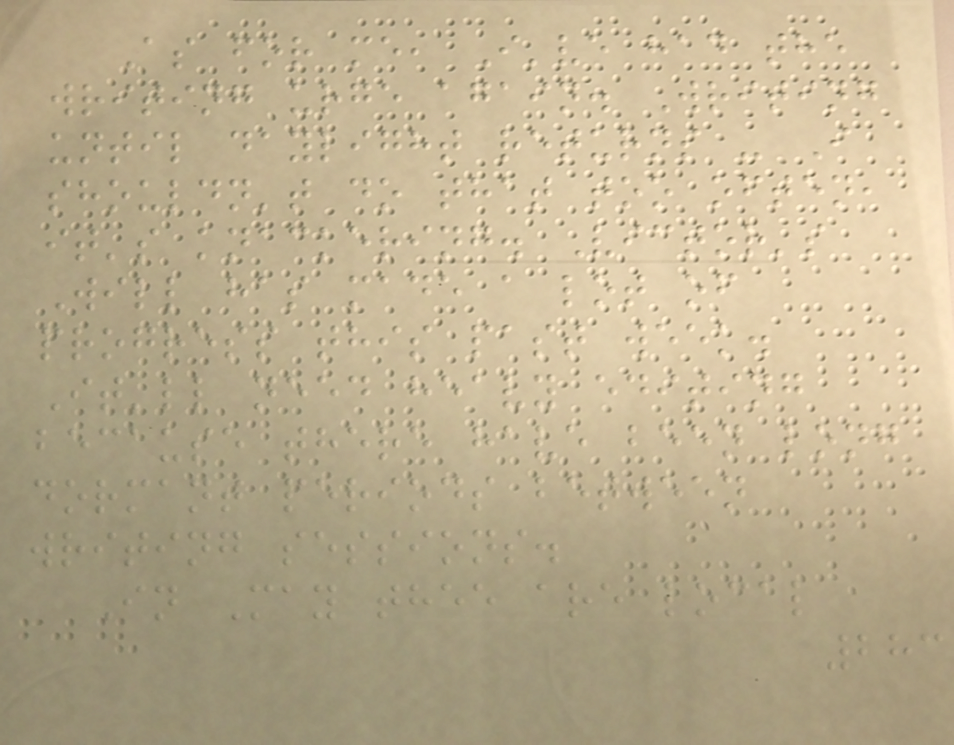As for me, I've had the
writing urge again. Writing
until daylight returns - I
shouldn't do that too often,
it's knackering. Victor's
Will has made a lot of
progress this past week.
It'll need heavy editing
because there have been long
dormant periods between
writing sessions.
In May thee are local
283
